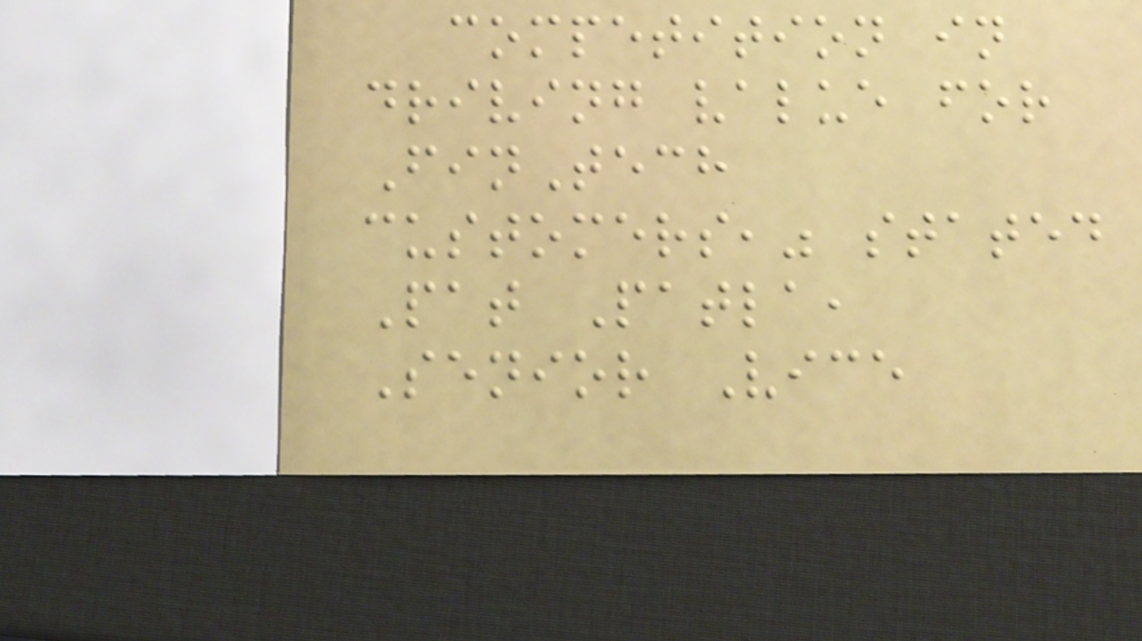competition in
driving value for
FinTech
customers," stated
Pat Patla,
Senior Vice
